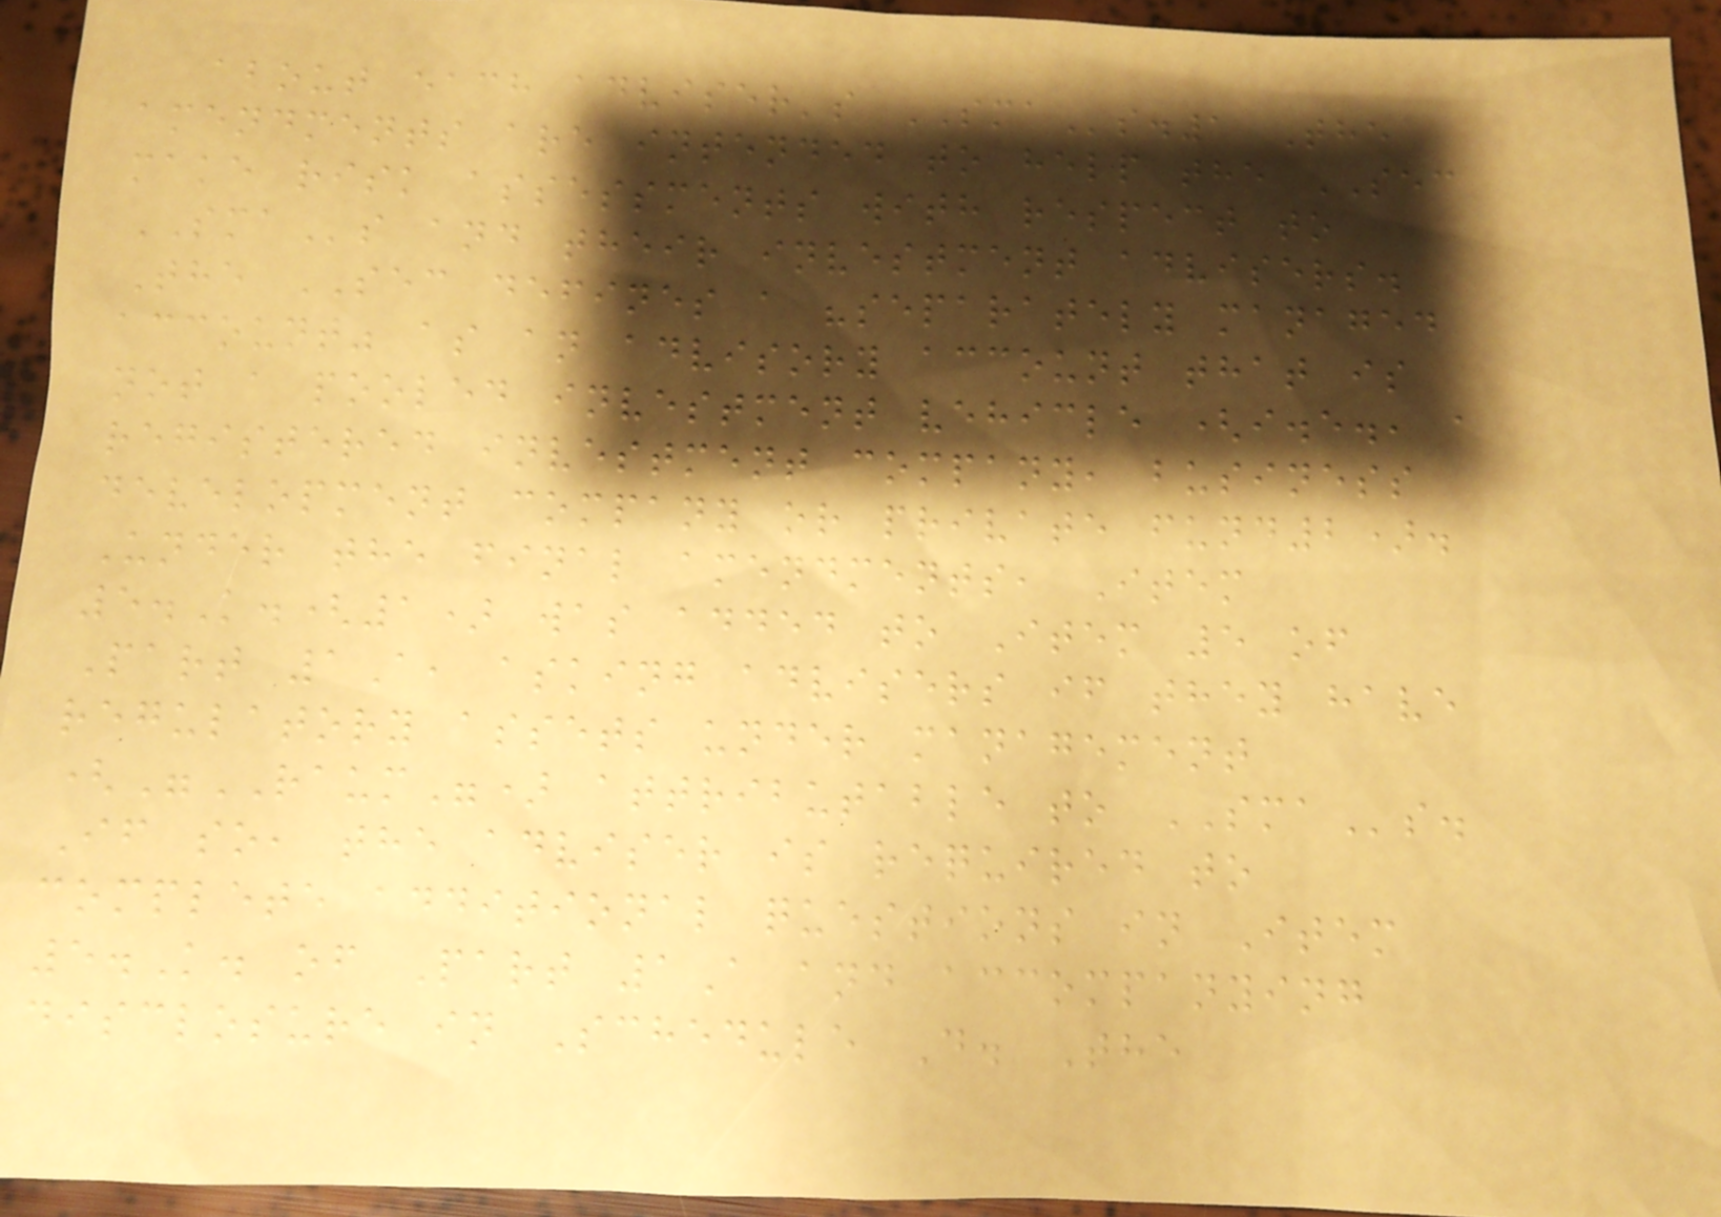about each adviser's SMAs.1 The
amendments are intended to help the SEC
make risk assessments with respect to
SMAs and their investment advisers.
The SEC defines a "separately managed
account" as an advisory account that is
not a pooled investment vehicle (i.e., a
registered investment company, business
development company or private fund2).
Under the final amendments, Item
5.K.(1) was added to Item 5 of
Part 1A, asking advisers if they have
regulatory assets under management
("RAUM") attributable to SMAs.
If so, the adviser is required to
complete additional questions in Item
5.K. of Part 1A and accompanying
disclosure in Schedule D. The
